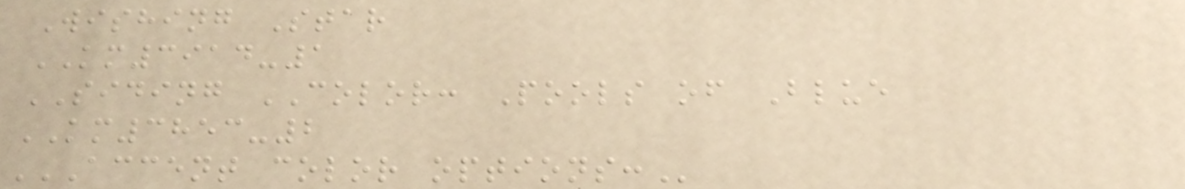Wishing Star
KM3914-1
SIDING COLOR: Pools of Blue
KM3853-2
ACCENT COLOR OPTIONS:
